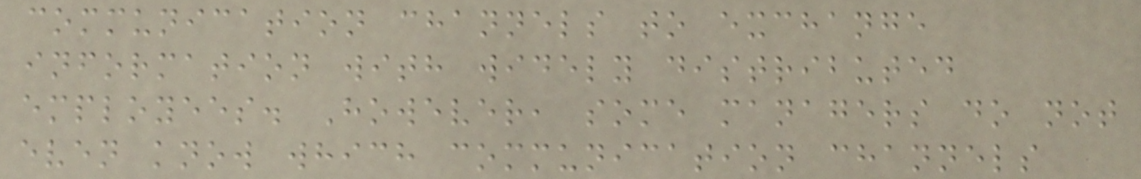communication channels to exchange
information with widely distributed
employees. However, some managers do not
even know which communication channels
